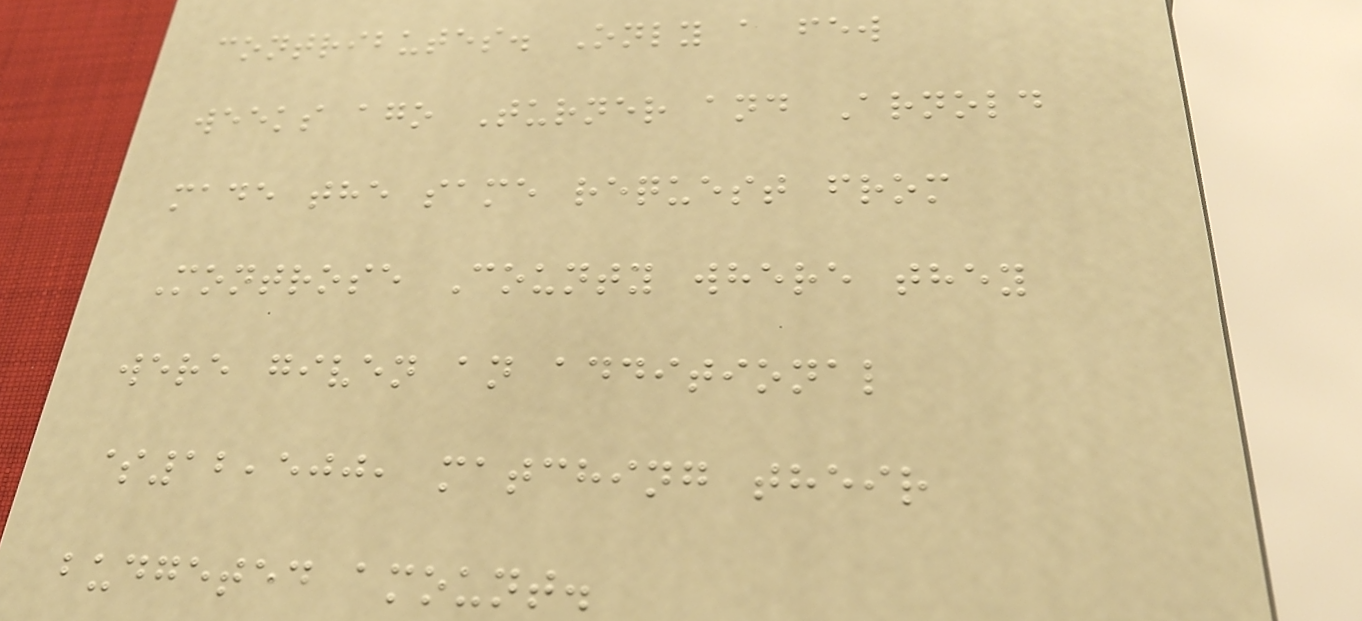contributes. Only a few
weeks ago Turner and Arnold
made the same request from
Montrose County where they
were given an additional
$12,500, matching their
budgeted amount.
